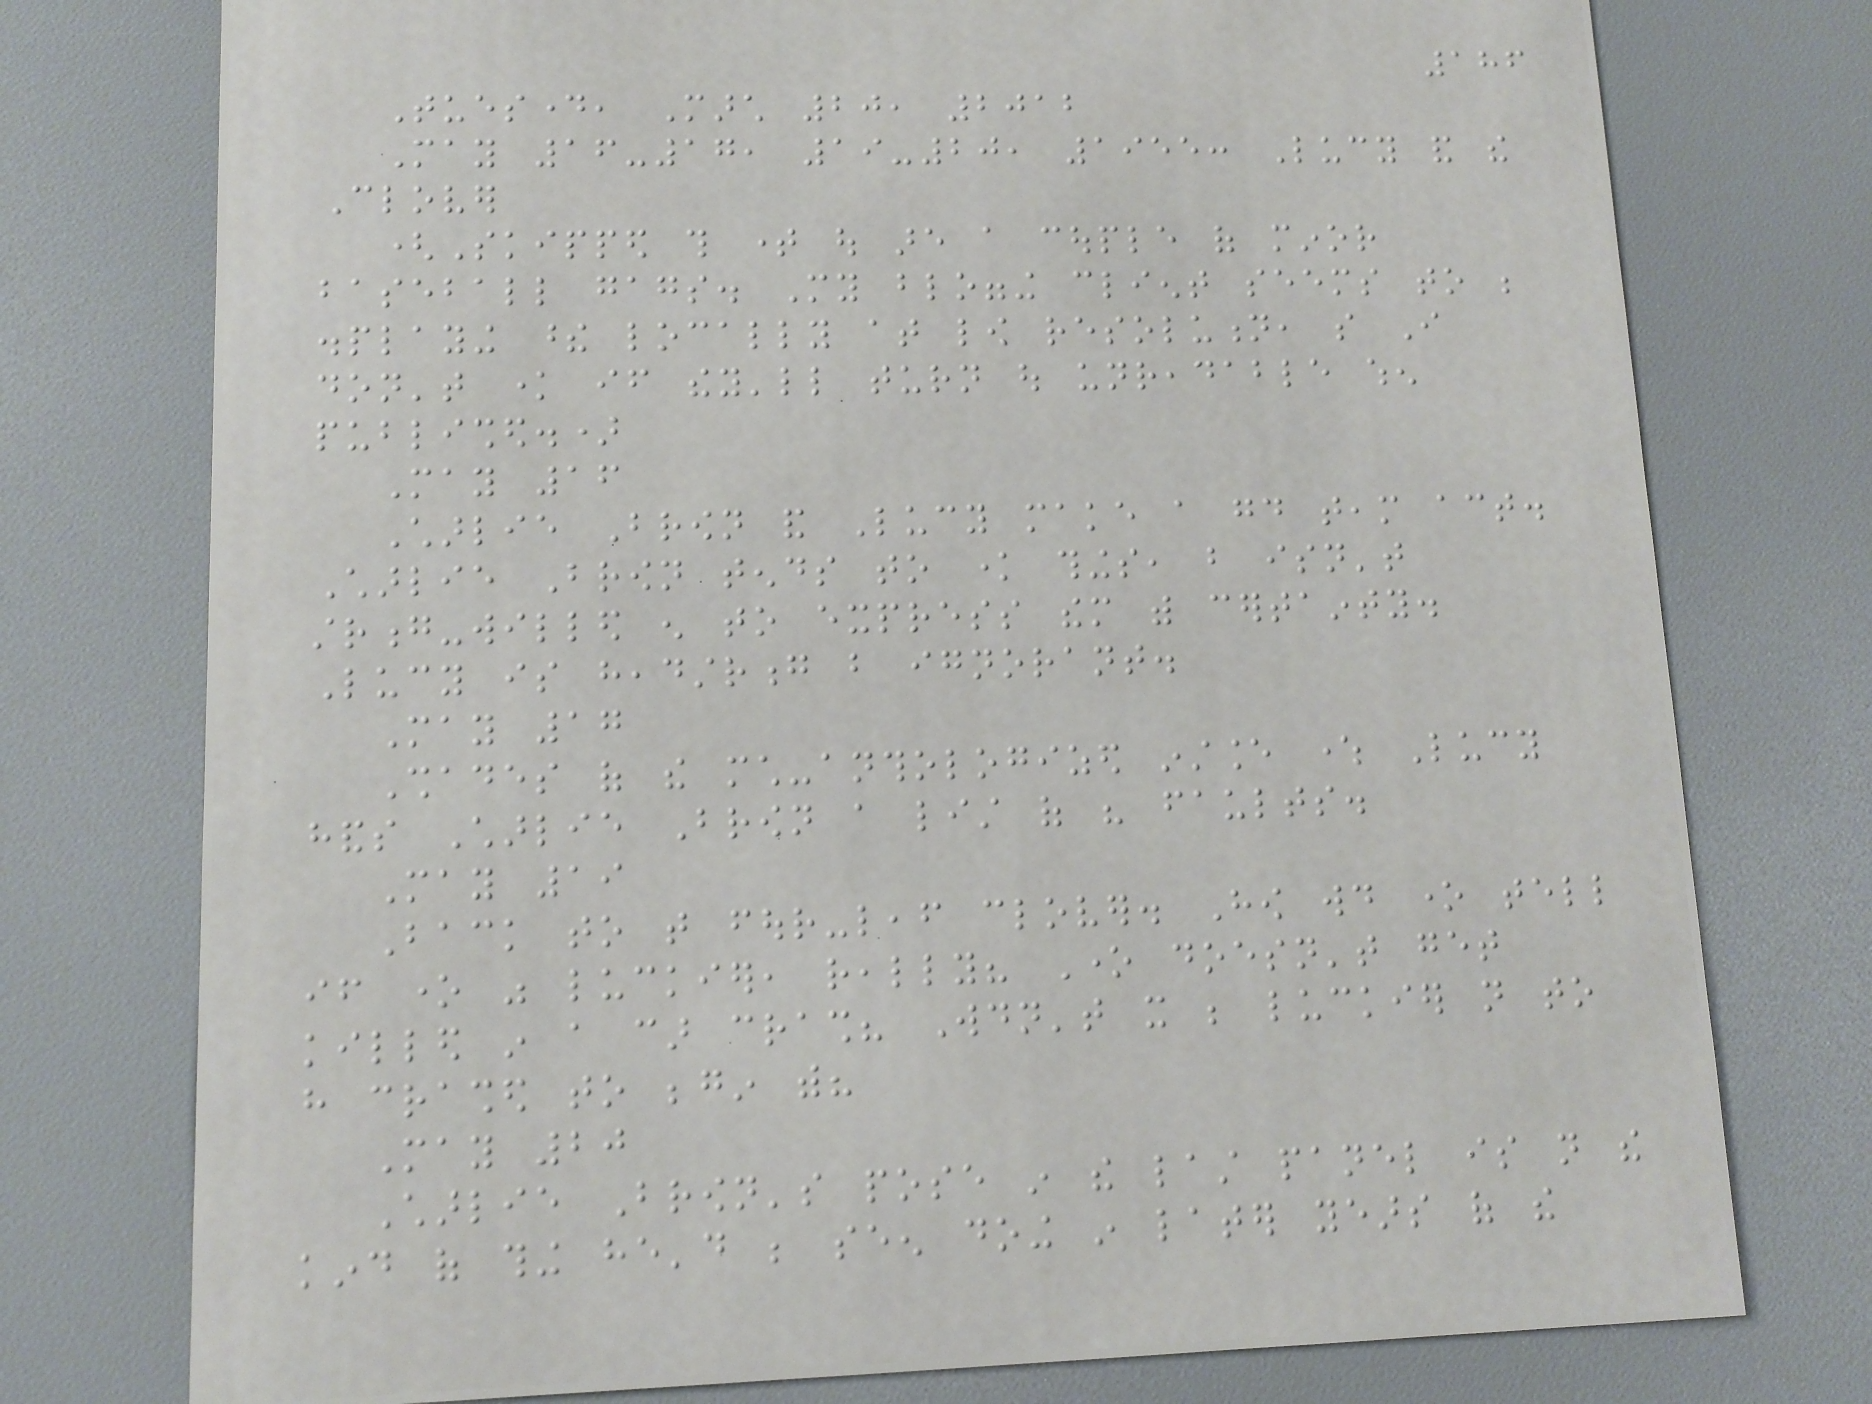186
Tuesday, March 20, 2012
May 16-17, 19-20, 1955: Lucy and the
Clover
(Skipped this time out are a couple of minor
baseball gags. My blogging client seems to be
displaying these locally at low resolution, so I
don't know if they'll turn out unreadable when
published.)
May 16
Charlie Brown and Lucy make a good team act.
Charlie Brown tends to know things, but isn't
strong-willed enough to express them with certainty.
Lucy is headstrong but ignorant.
May 17
Shades of the much-anthologized instance where Lucy
hands Charlie Brown a list of his faults.
May 19
Back to that four-leaf clover. How would one tell
if one was luckier, really? One doesn't get
killed in a car crash? Wouldn't it be luckier not to
have crashed to begin with?
May 20
Charlie Brown's pose in the last panel is not the
kind of thing he'd be seen doing in later years of the
